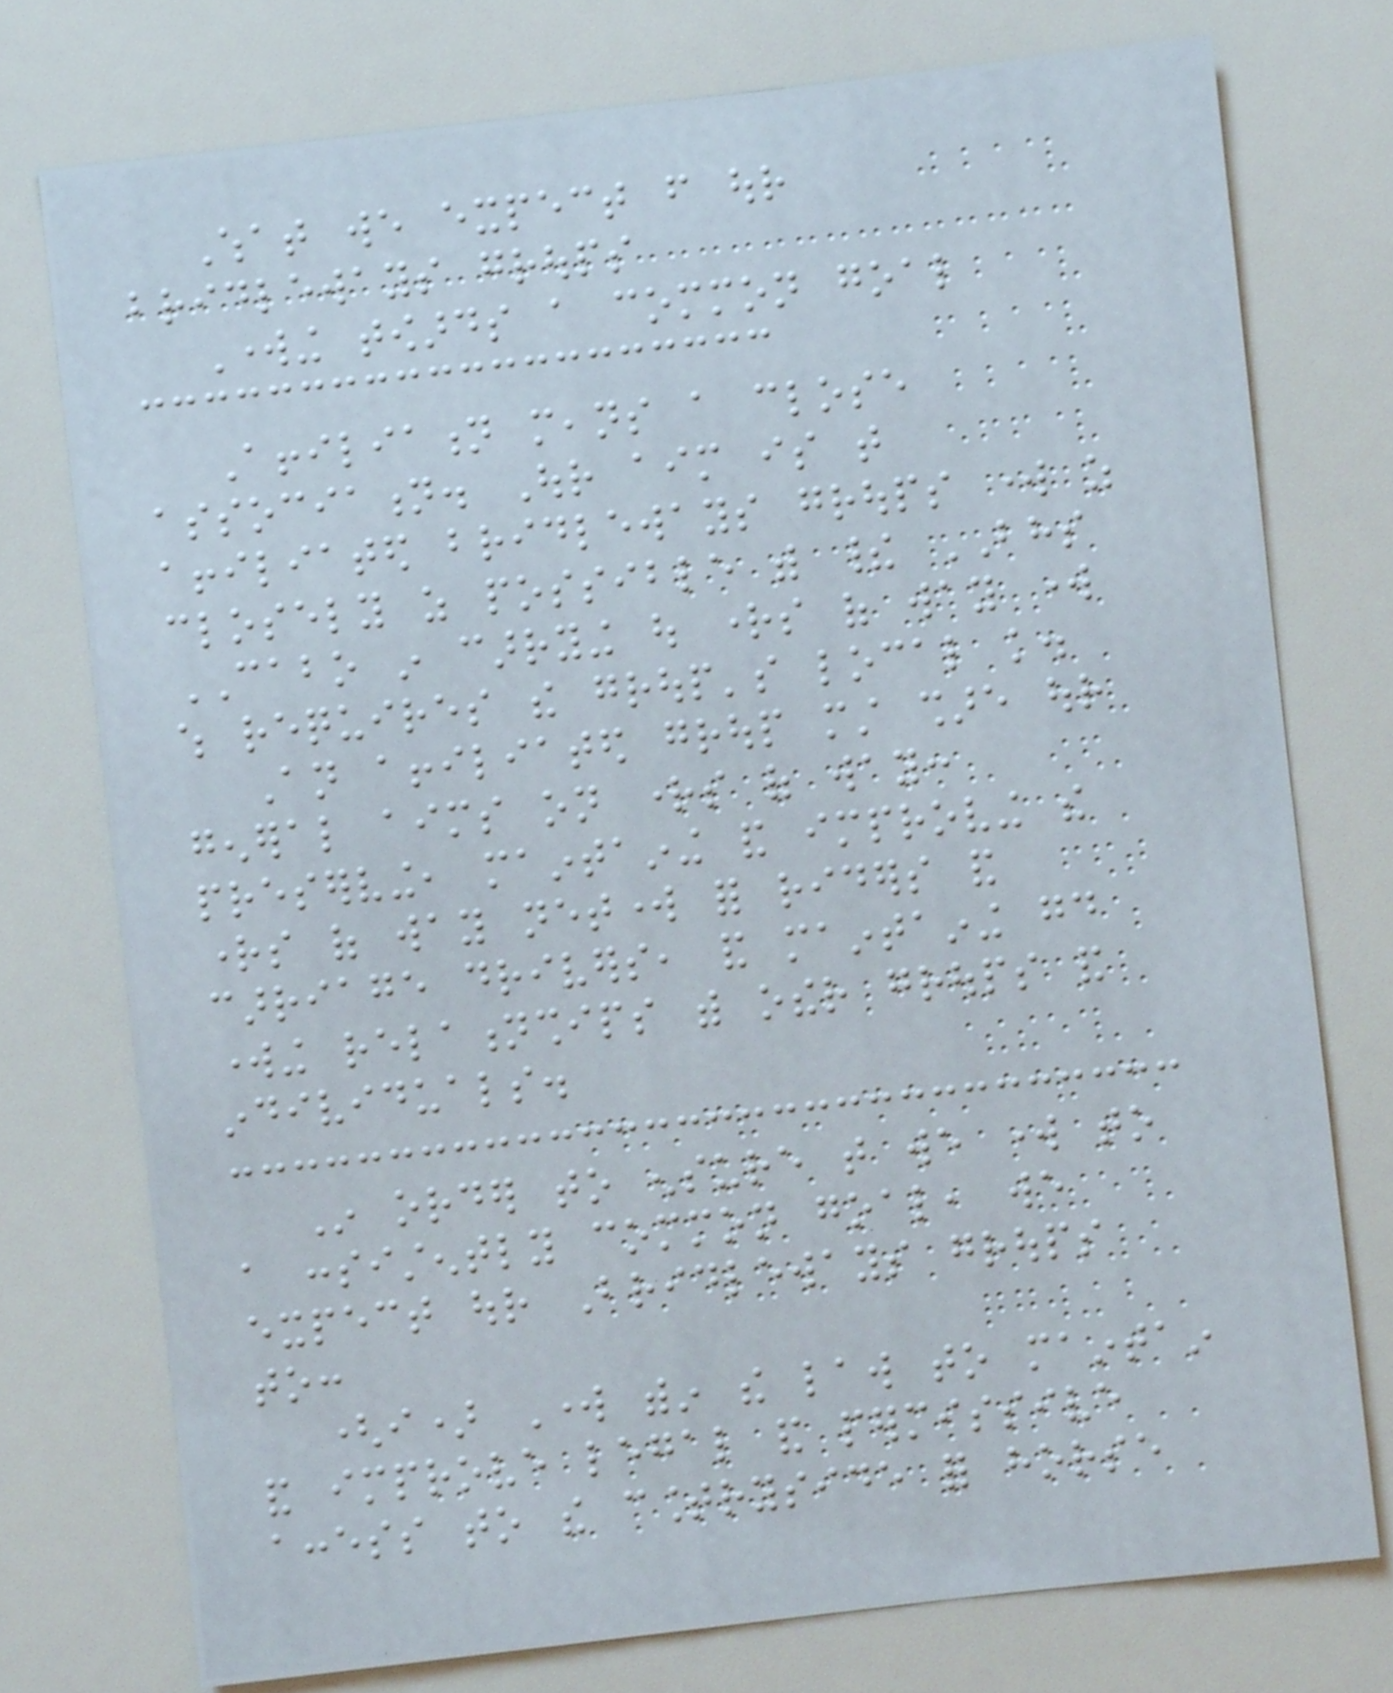What we expect from our
bridleways groups
Working towards a common goal
Affiliation means a close
association. Our aim is that
affiliated bridleways groups work as
closely as possible with their BHS
CABO in carrying out rights of way work
which requires the group's local knowledge.
An affiliated group must share our
general aims on rights of way:
preserving, maintaining and improving the
rights of way network for riders and
carriage drivers, and maintaining good
working relationships with other groups and
individuals.
In order to ensure that we work to
a consistently common goal, we
expect our Bridleways groups
to:
(i) Work within the law to maintain
and improve legal and permissive
access to the countryside for horse
